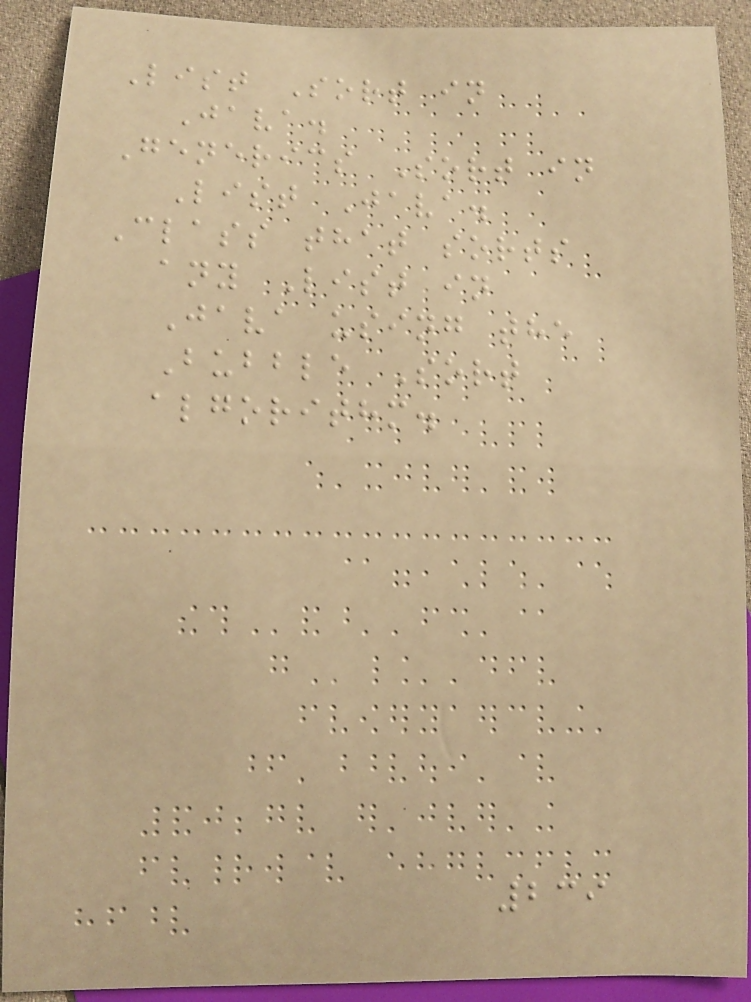List Sort in
Java.
Generics Sort in
List Java.
Class that sorts
any List in
Java using the
Bubble Sort
algorithm.
239
